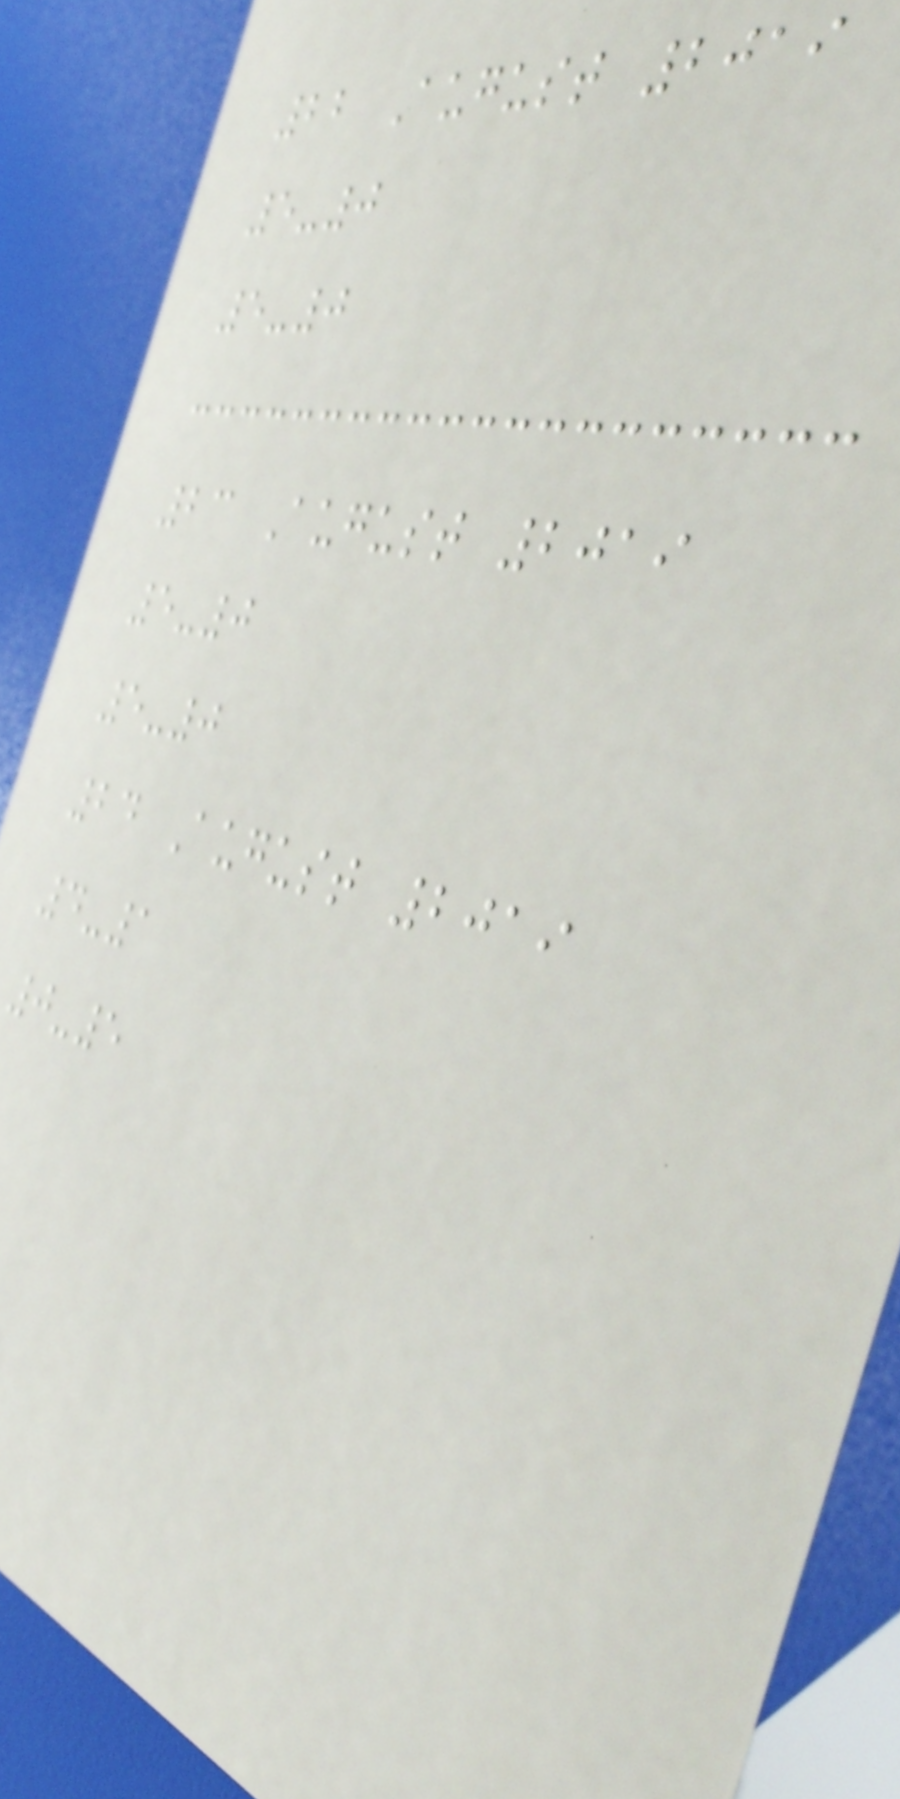22 August 2019
5-0
5-0
23 August 2019
5-0
5-0
24 August 2019
4-1
0-5
